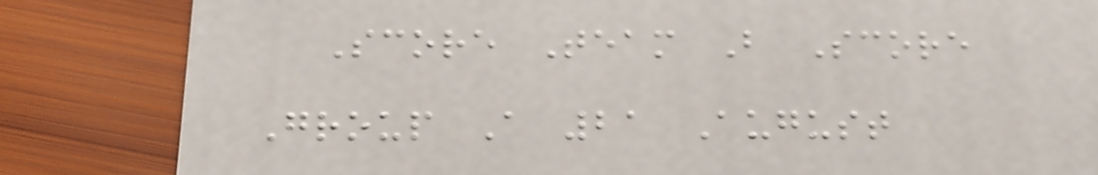Score Team B Score
Group A 21 August
